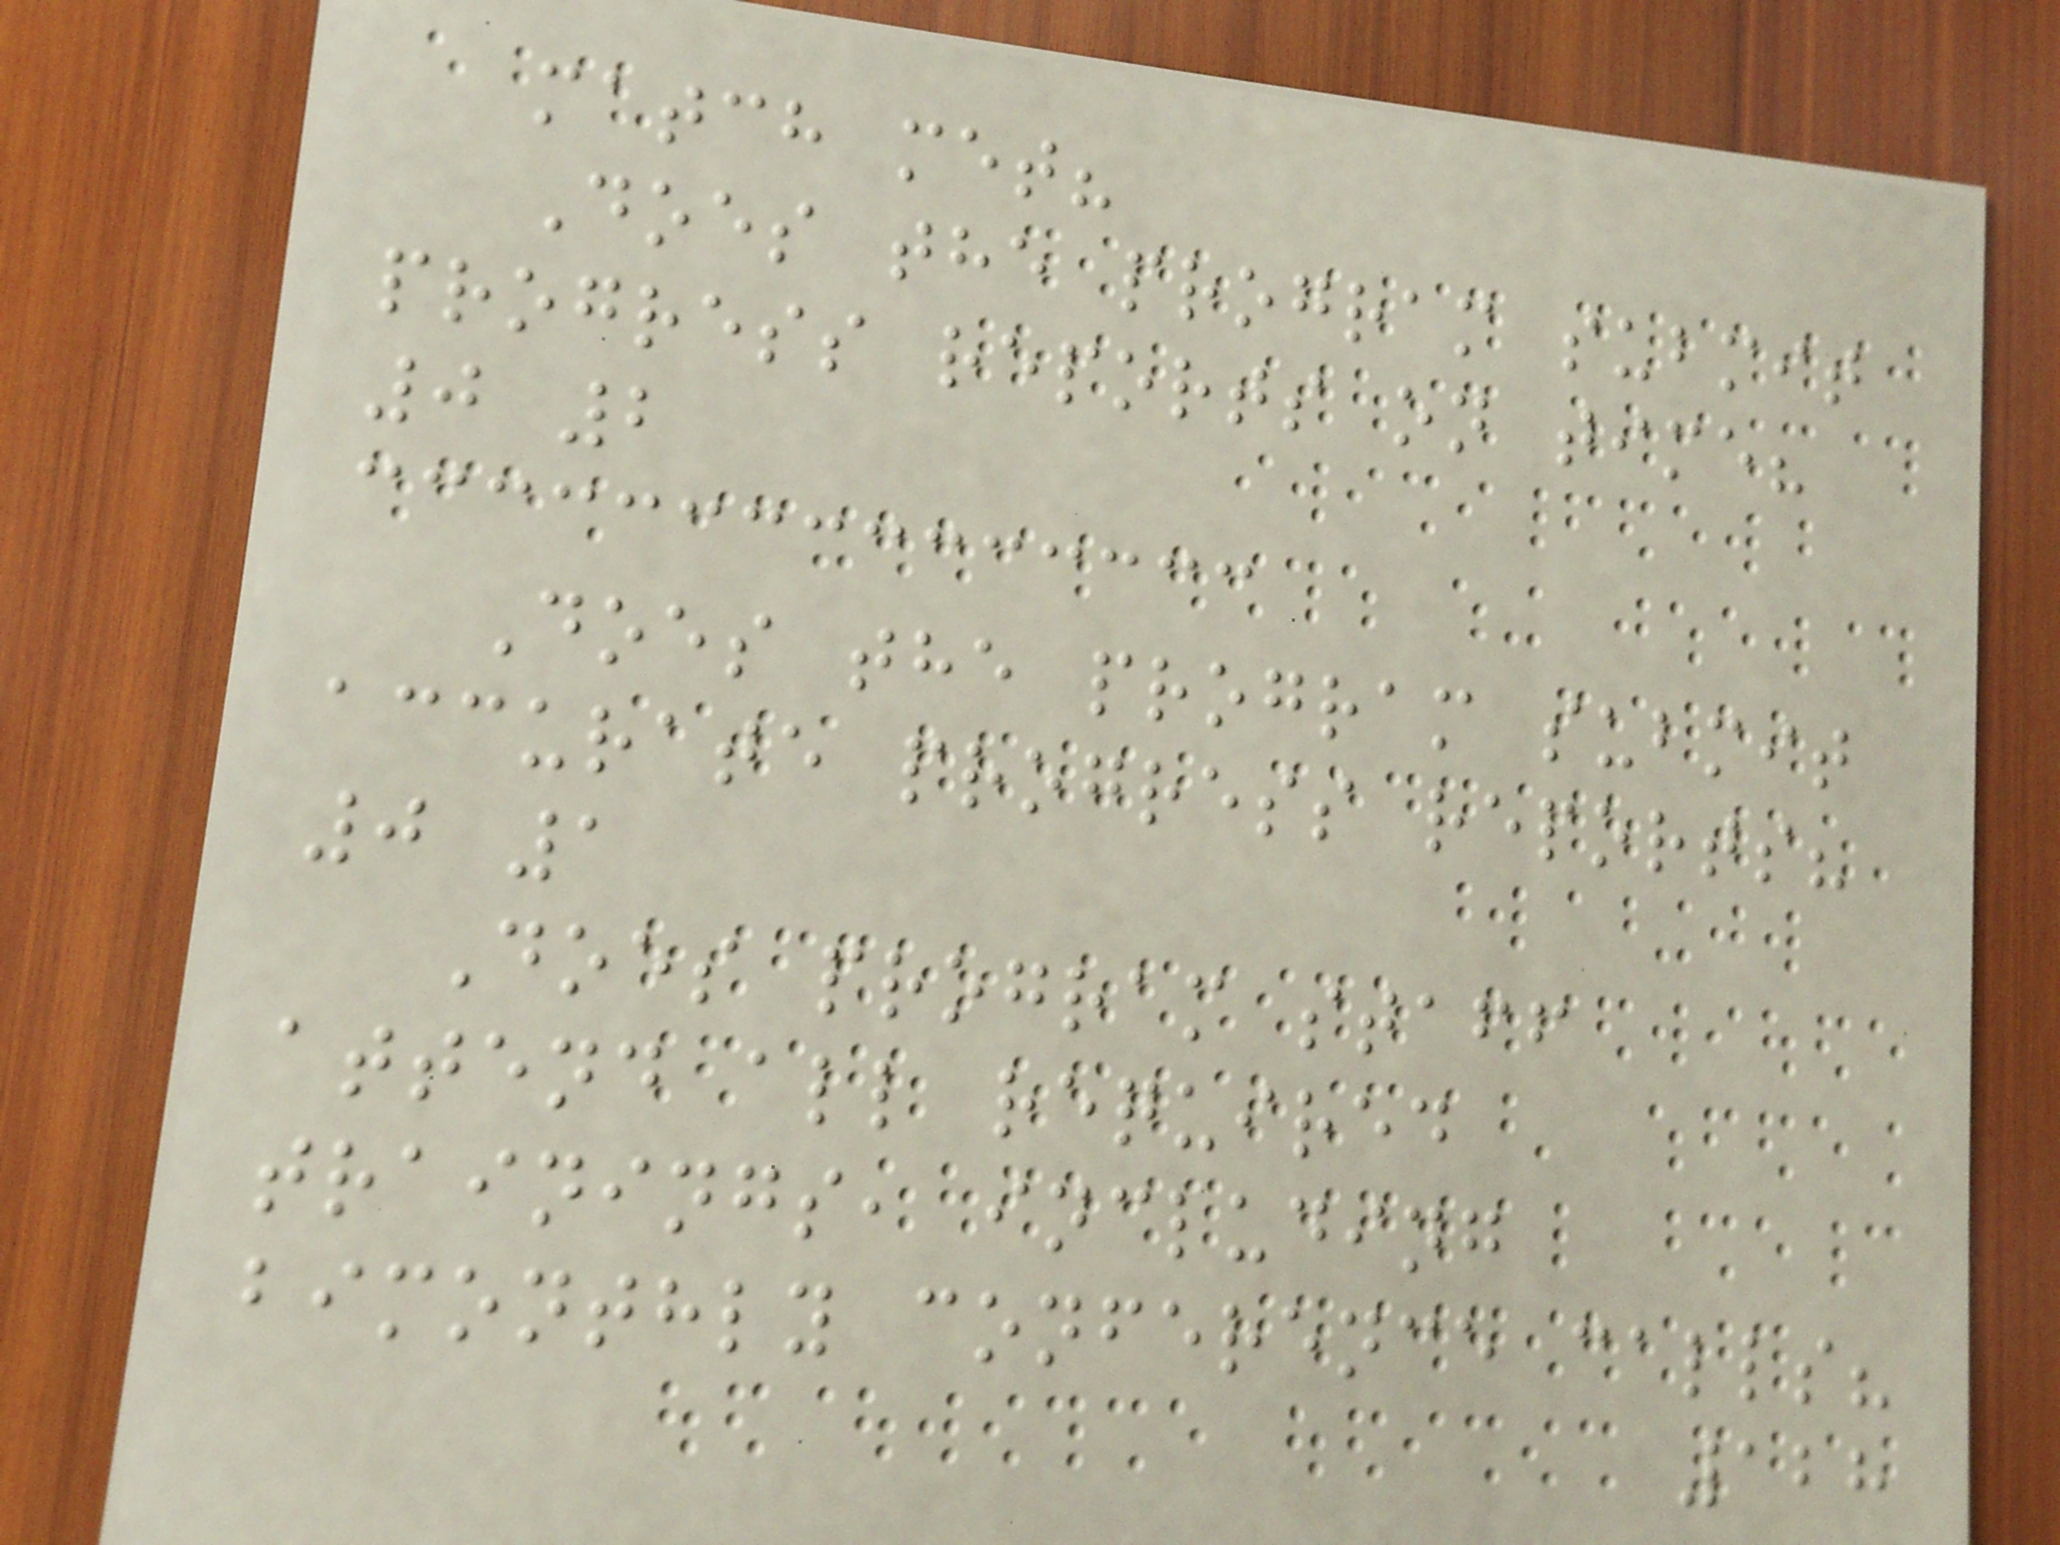match met?
Does the program submit
progress reports on time?
0 2
Does the program submit
accurate progress reports?
0 1
Does program staff
attend all required
trainings, including
bimonthly conference calls?
128
